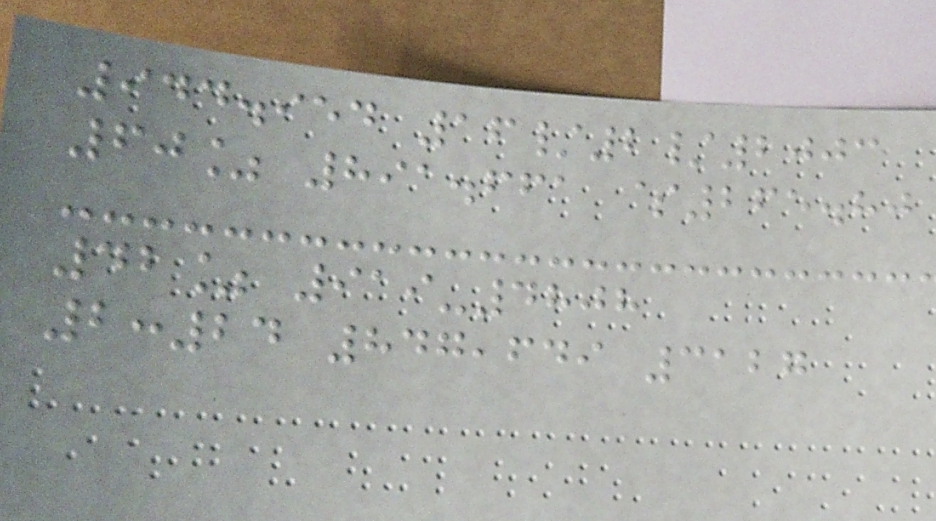944.954 16/2/2003
60% 891.661 $265.80
42% 919-4808
2:24 847,649 3127
